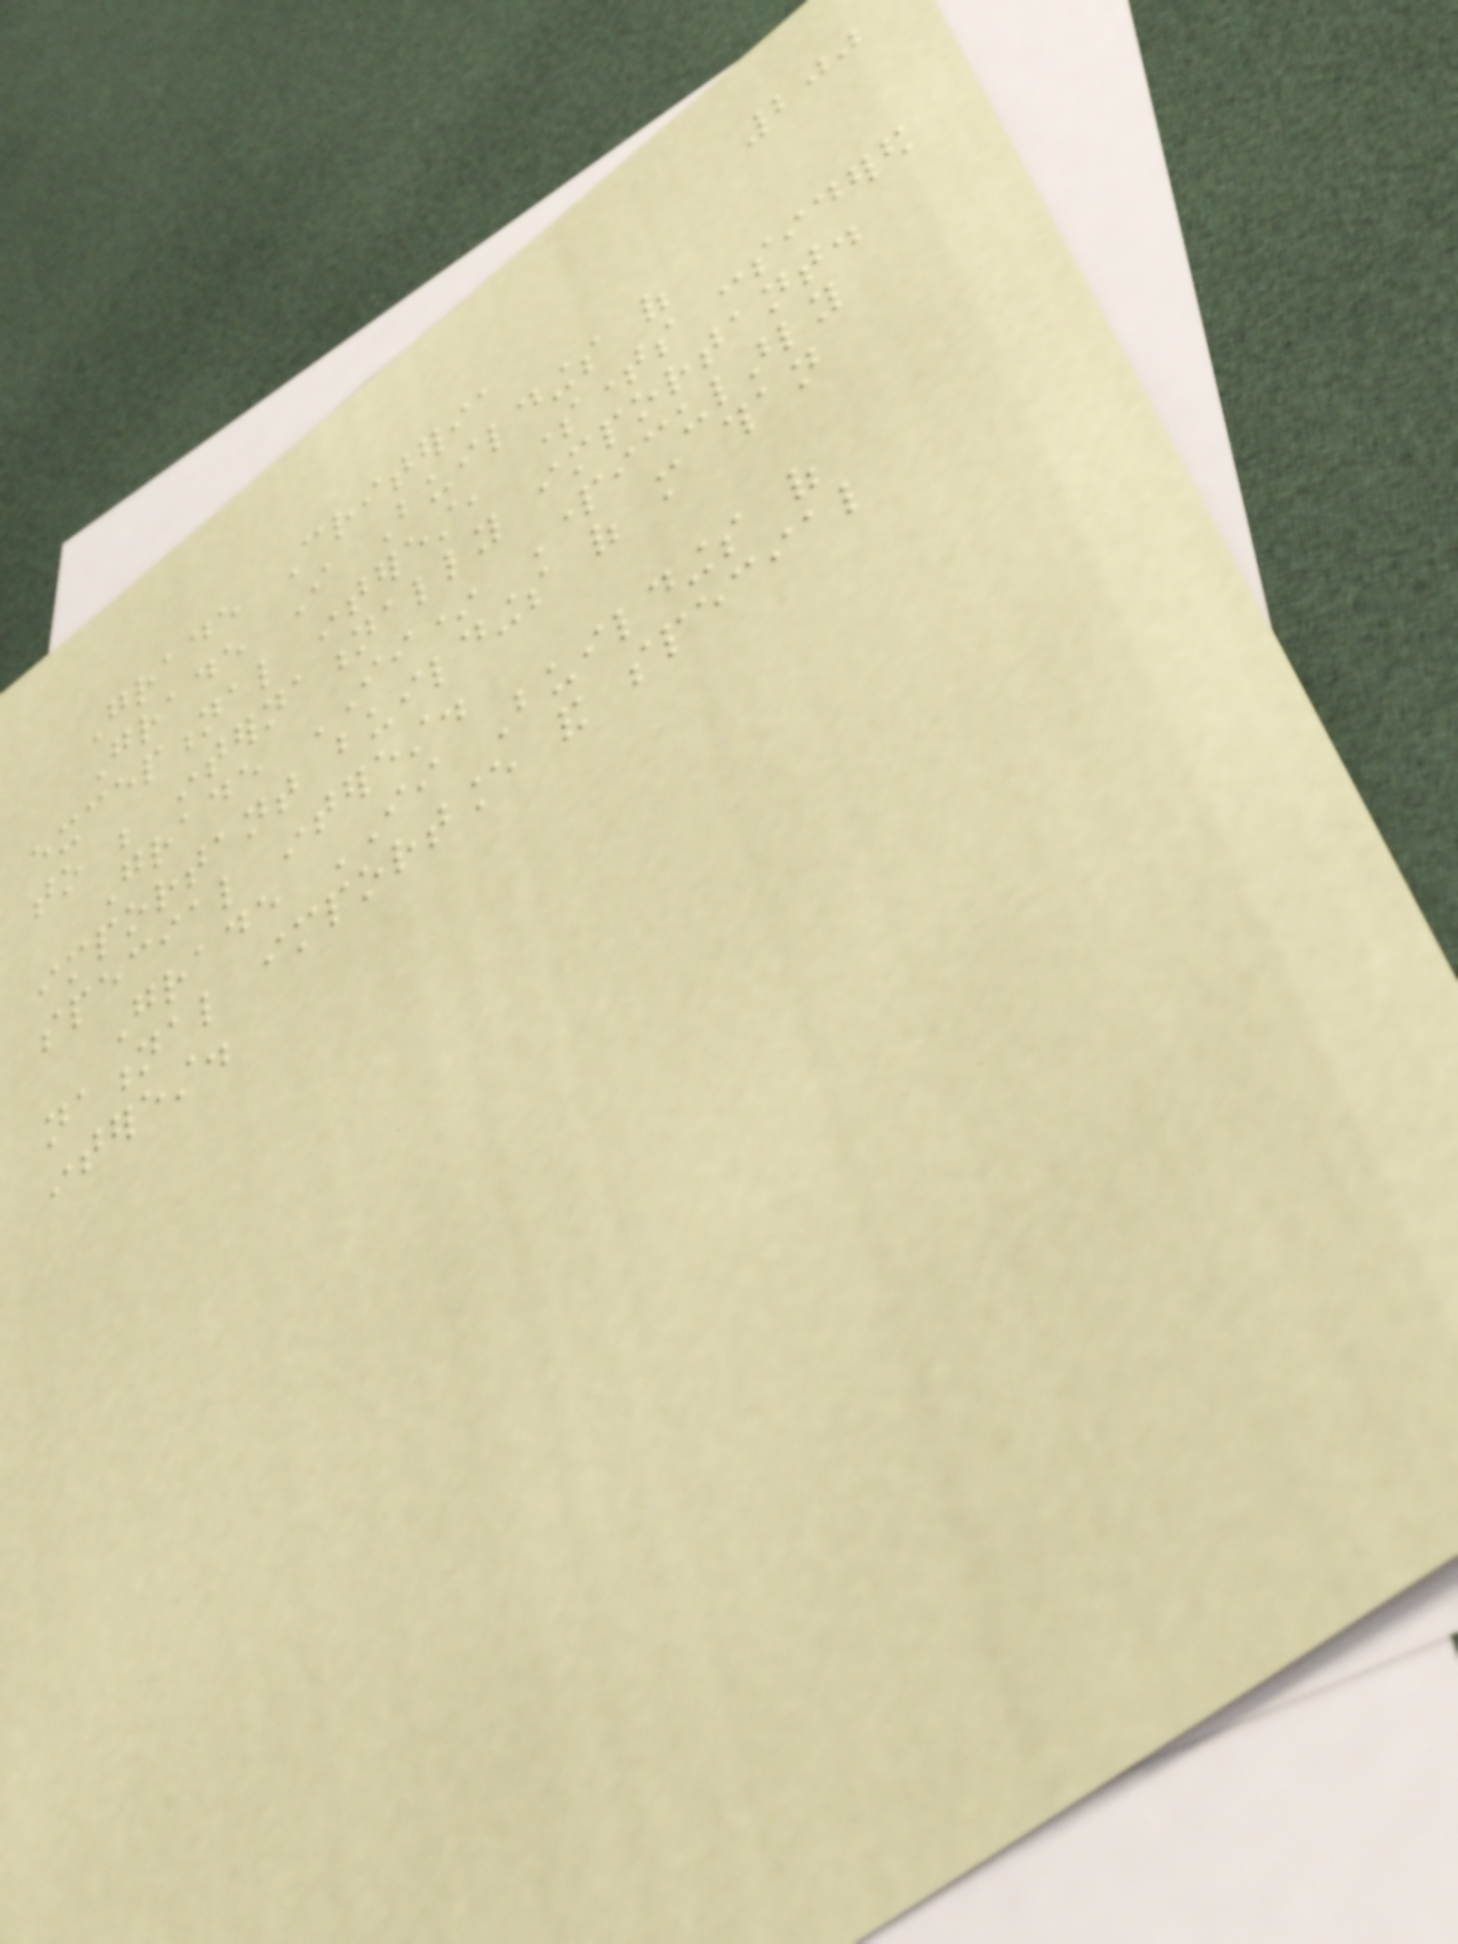200
Grade Criteria
Grade I Buildings of
exceptional interest, sometimes considered
to be internationally important.
Grade II* Particularly
important buildings of more than
special interest.
Grade II Buildings of
national importance and special
interest.
